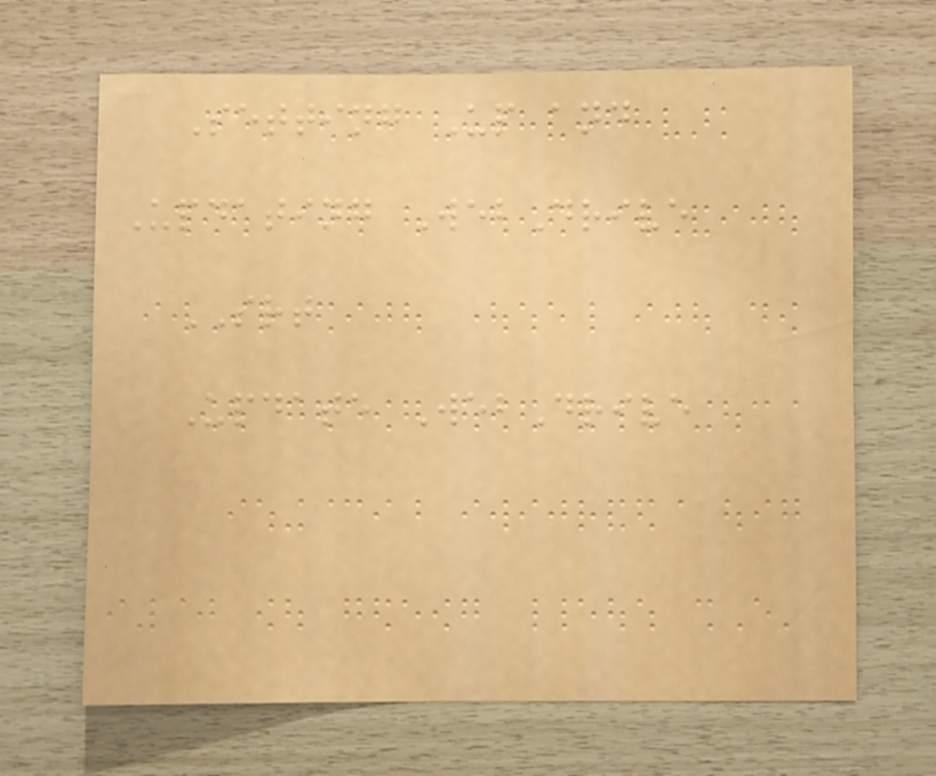Setting Up and
Updating WebDrive
SRT
Update WebDrive
